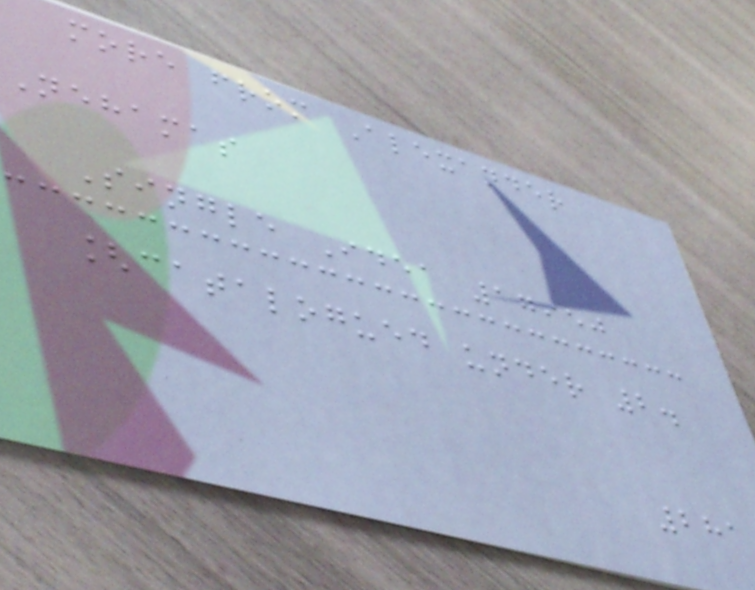more from Alexander
Nehamas
Single Idea 17950
[catalogued under 2.
281
